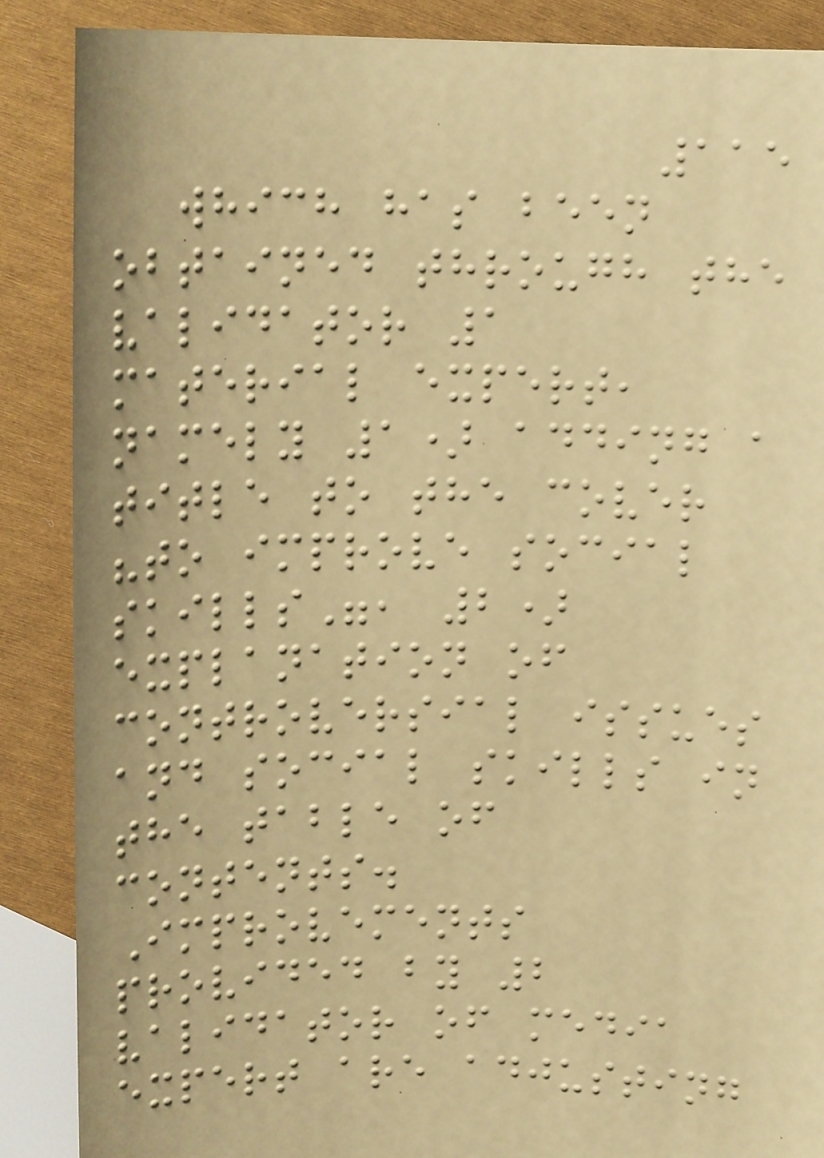115
which has been
obtained through the
validator 1
material expert,
namely 1) adding a
title to the cover
"to improve social
skills", 2)
explanation of
controversial issues
and social skills in
the table of
contents.
Improvements
provided by 2
validator of media
expert are adjusting
